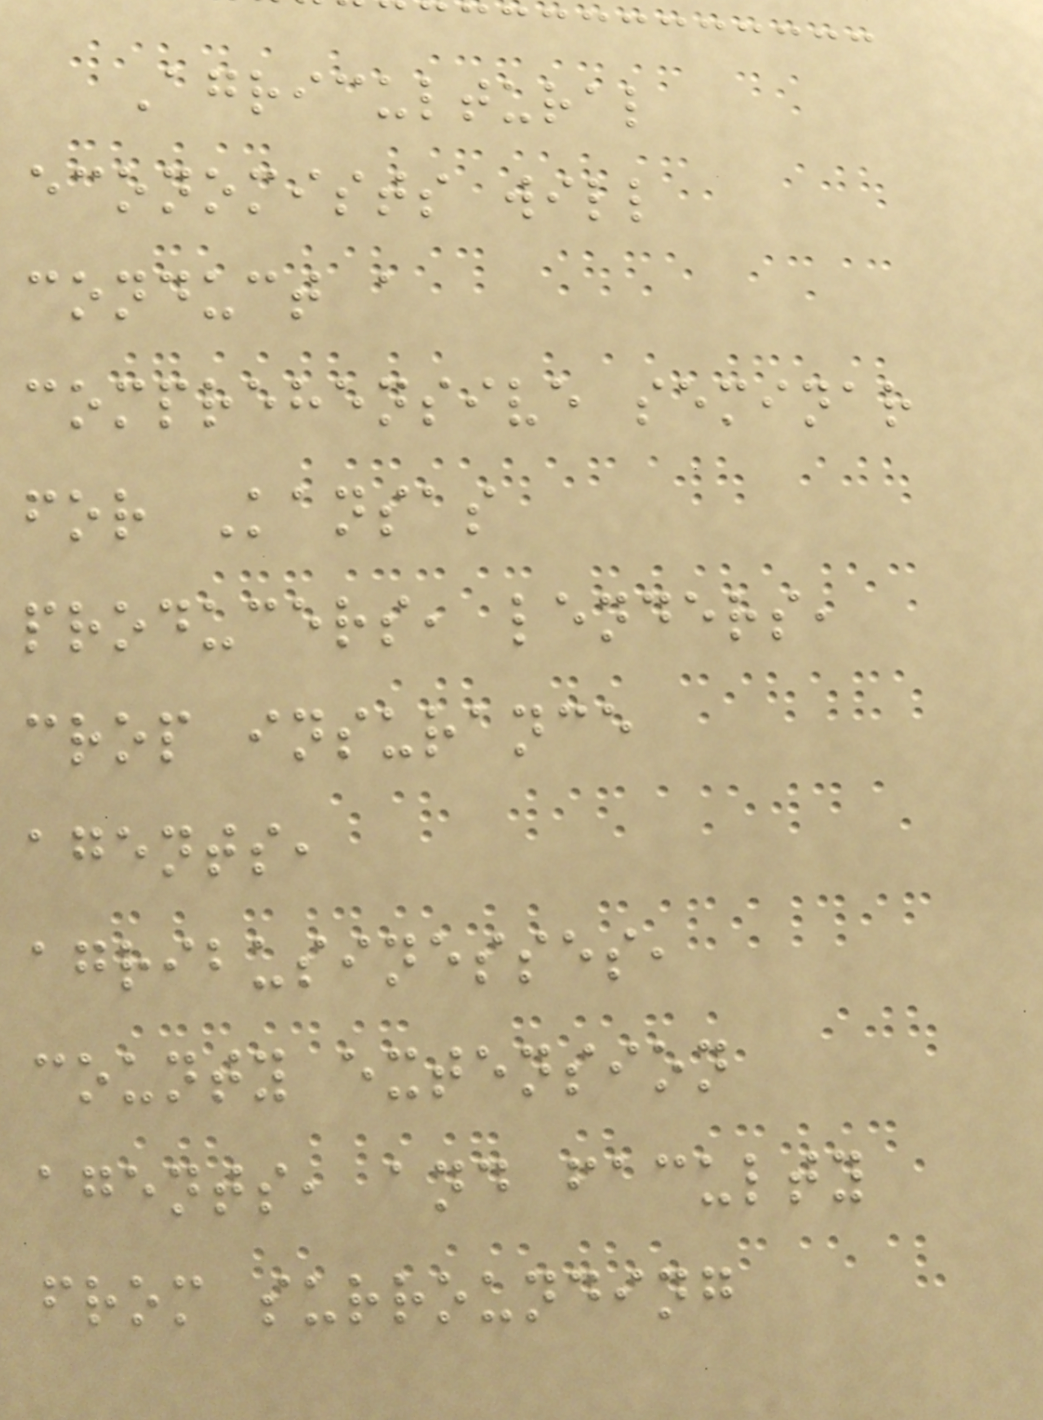Agricultural
economists will
conduct a
comprehensive seminar
for Kansas
producers, lenders,
crop insurance
agents,
agribusinesses,
county extension
agents, and faculty
from surrounding
